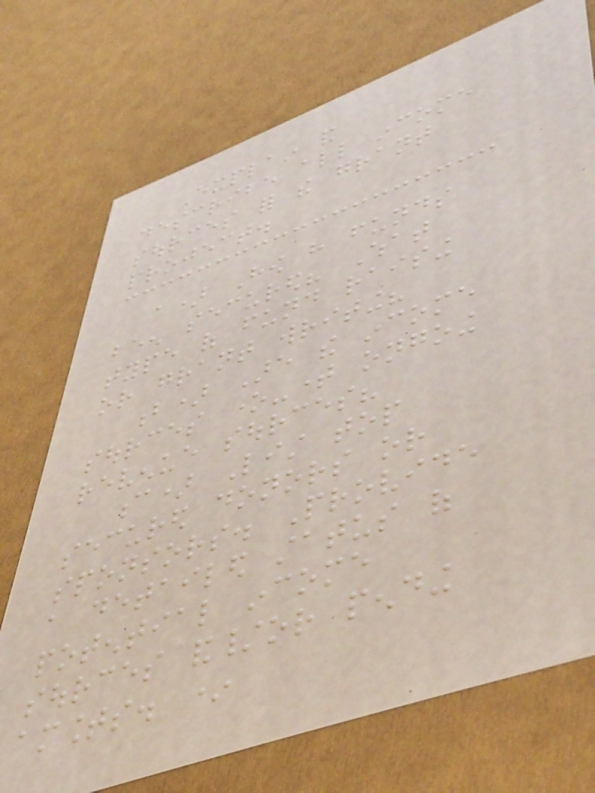Explain and
describe all income
sources for the grant
project.
a) How have funds
been secured? What
type of fund raising
or grant writing?
b) Are the income
sources one-time ongoing
revenue sources?
c) List top
secured donors or
sponsors. Provide
a detailed status of
potential income
sources and/or pending
amounts. *
